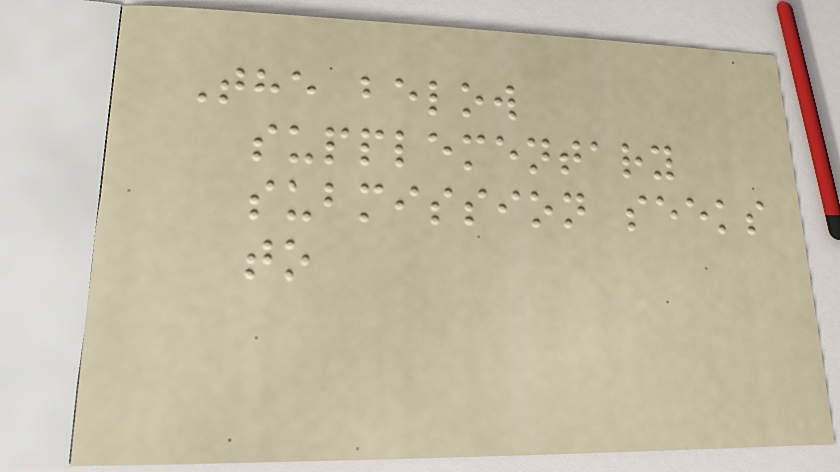The below
supplementary
submission seeks
to
